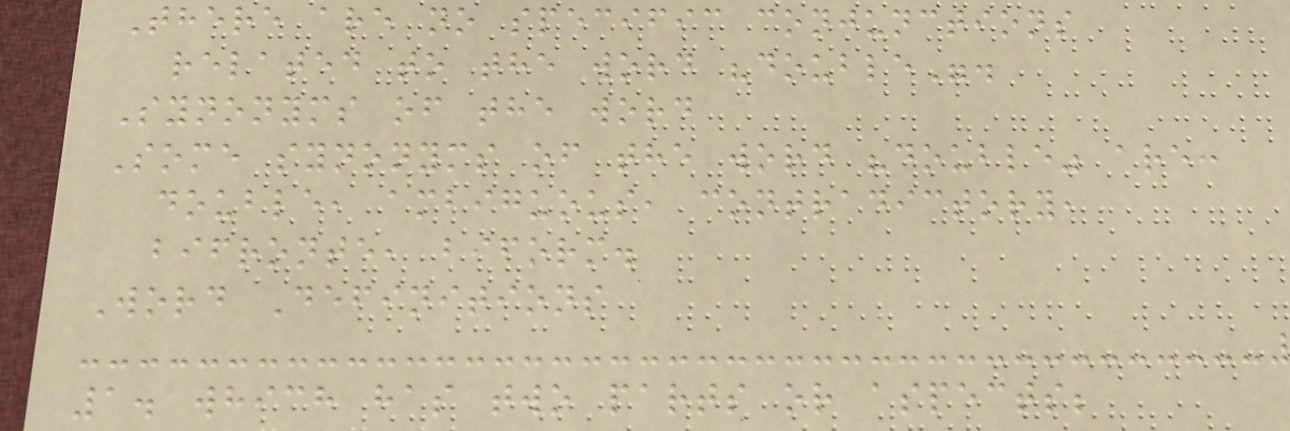There are no specific conjunctions
related to the word "double".
Synonyms of the word
Some synonyms of the word "double" are:
double, ambiguous, contradictory,
bifronte, biform.
Word Definitions
1. which has two parts or aspects;
